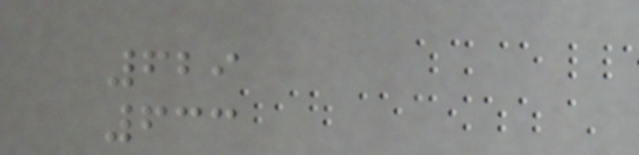629
633
